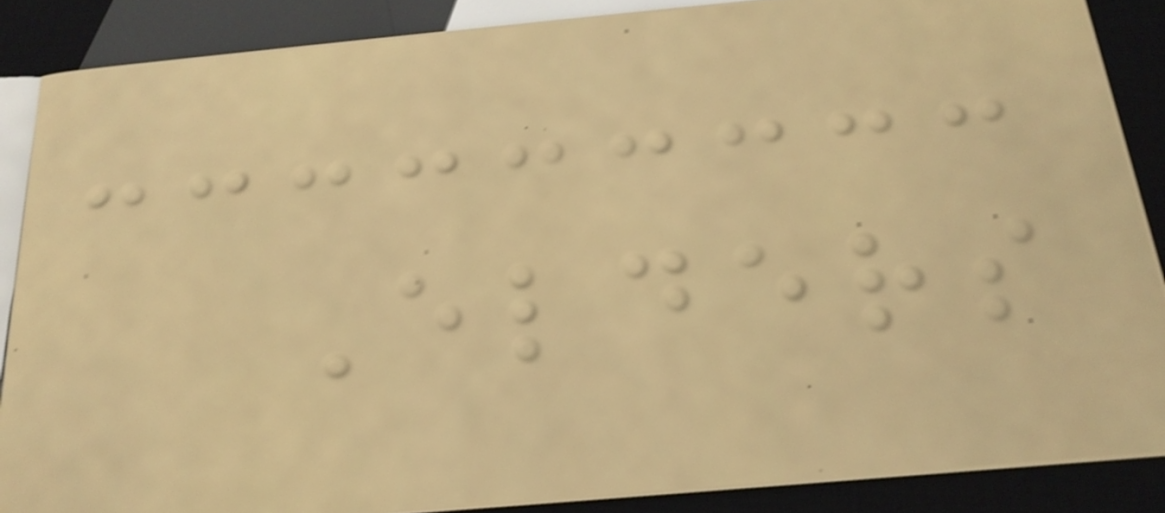Elders
